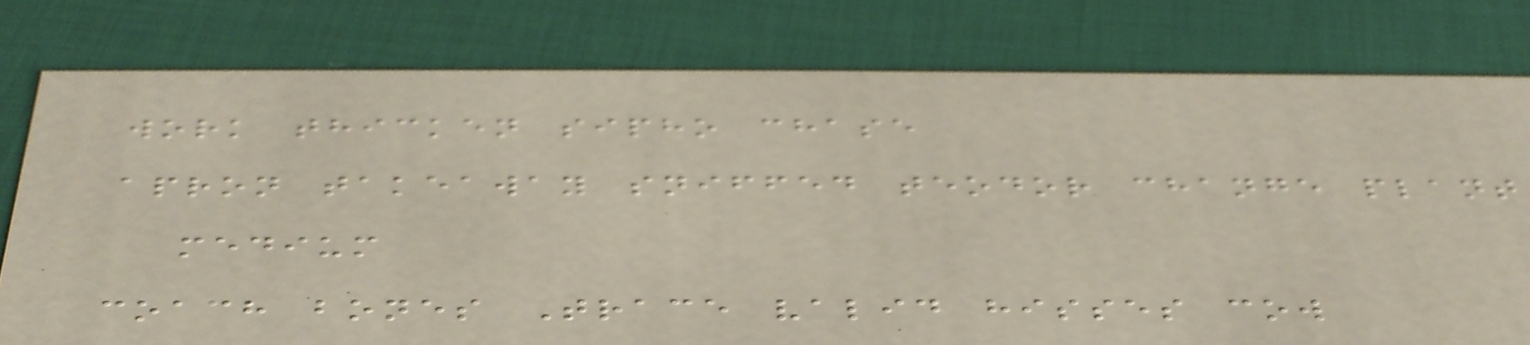work thicken sipho chase
apron takeaway sniffed teodor change plant
medium
coach bones Trace valid hisses cow
